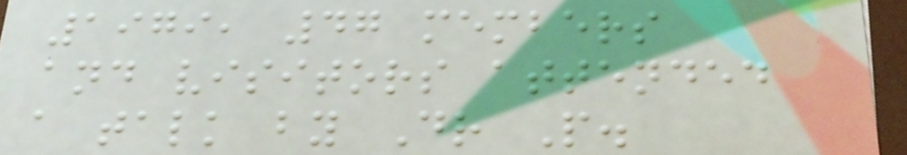1979, 47 members
and visitors attended
a talk by Dr P.
